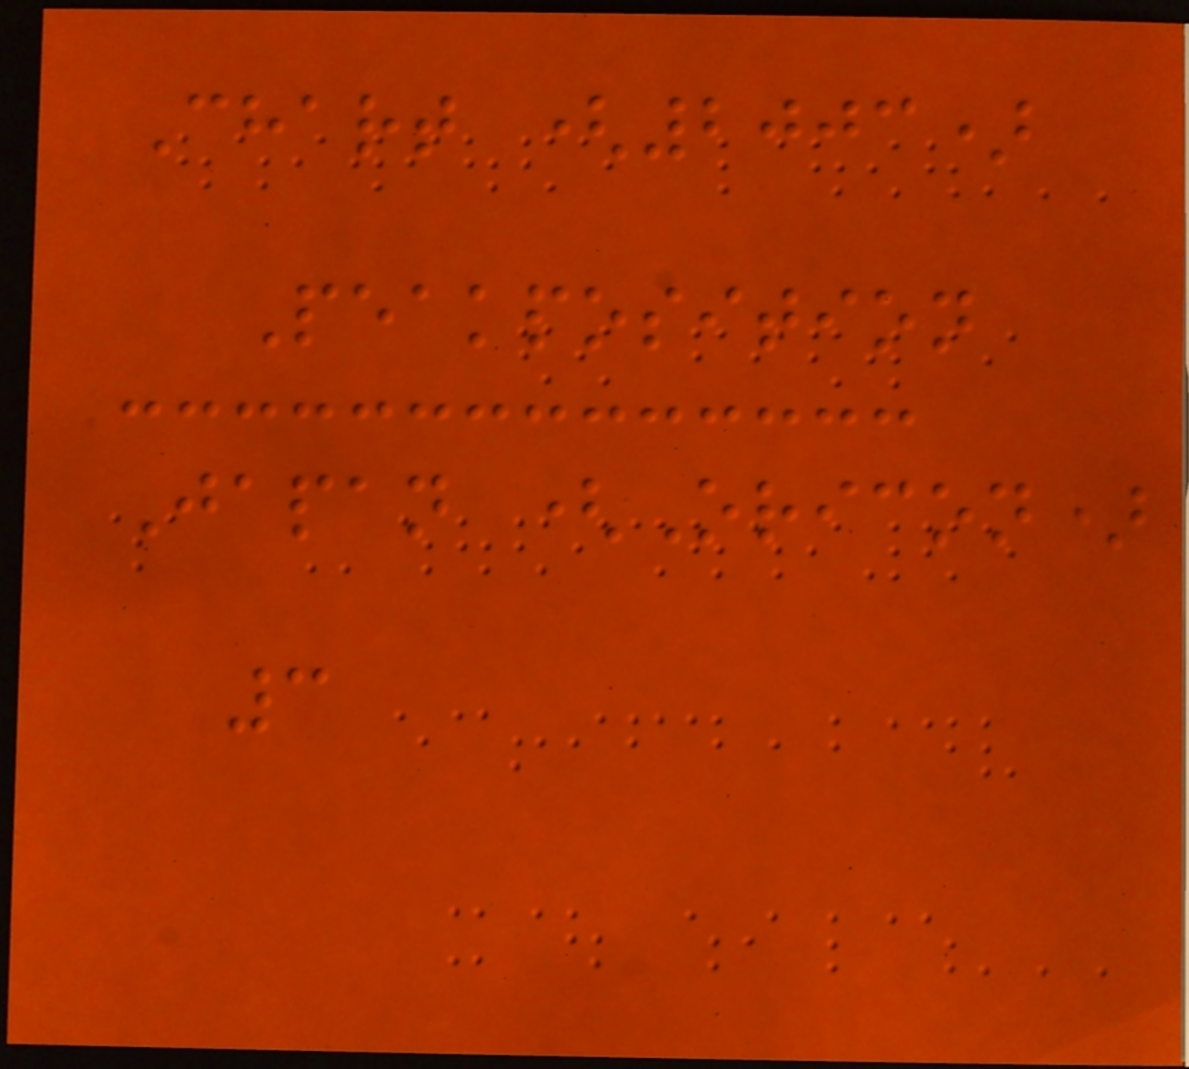Chart (2003)
Peakposition
Japan (Oricon)
3
